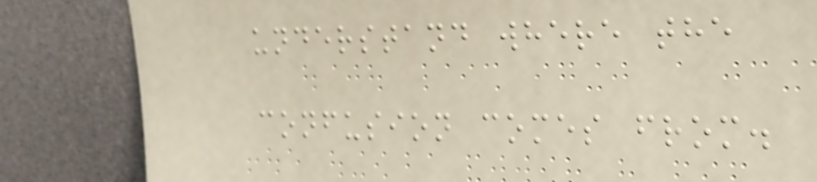understand where the
confusion comes from.
